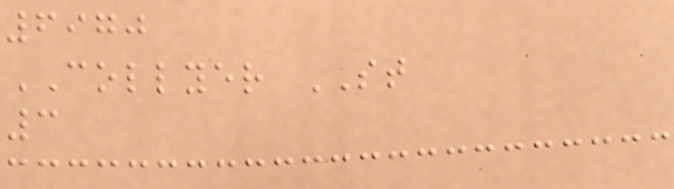6970
COLLYER ST
3
